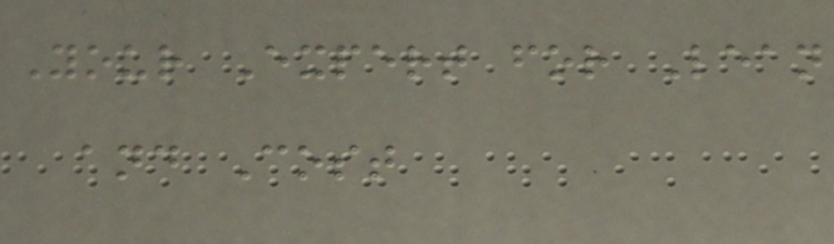Your Expert for Lean
and Cost
